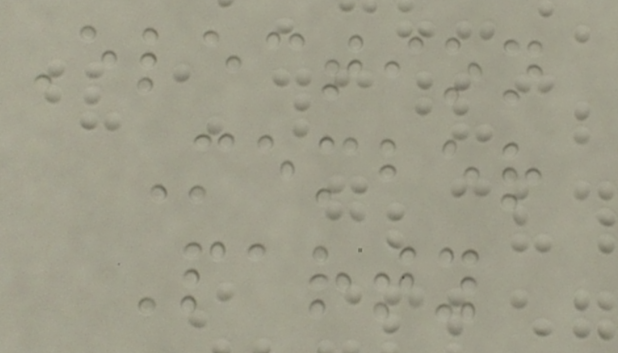Election
Member
Party
